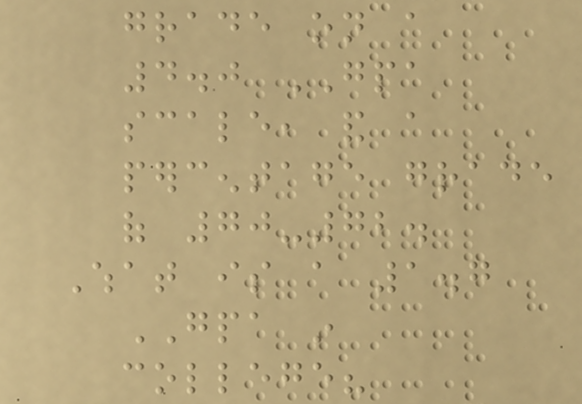grade on a
4.0 GPA
scale, and a
percentage grade
of 70-72.
What is a 1.7
GPA in
college?
